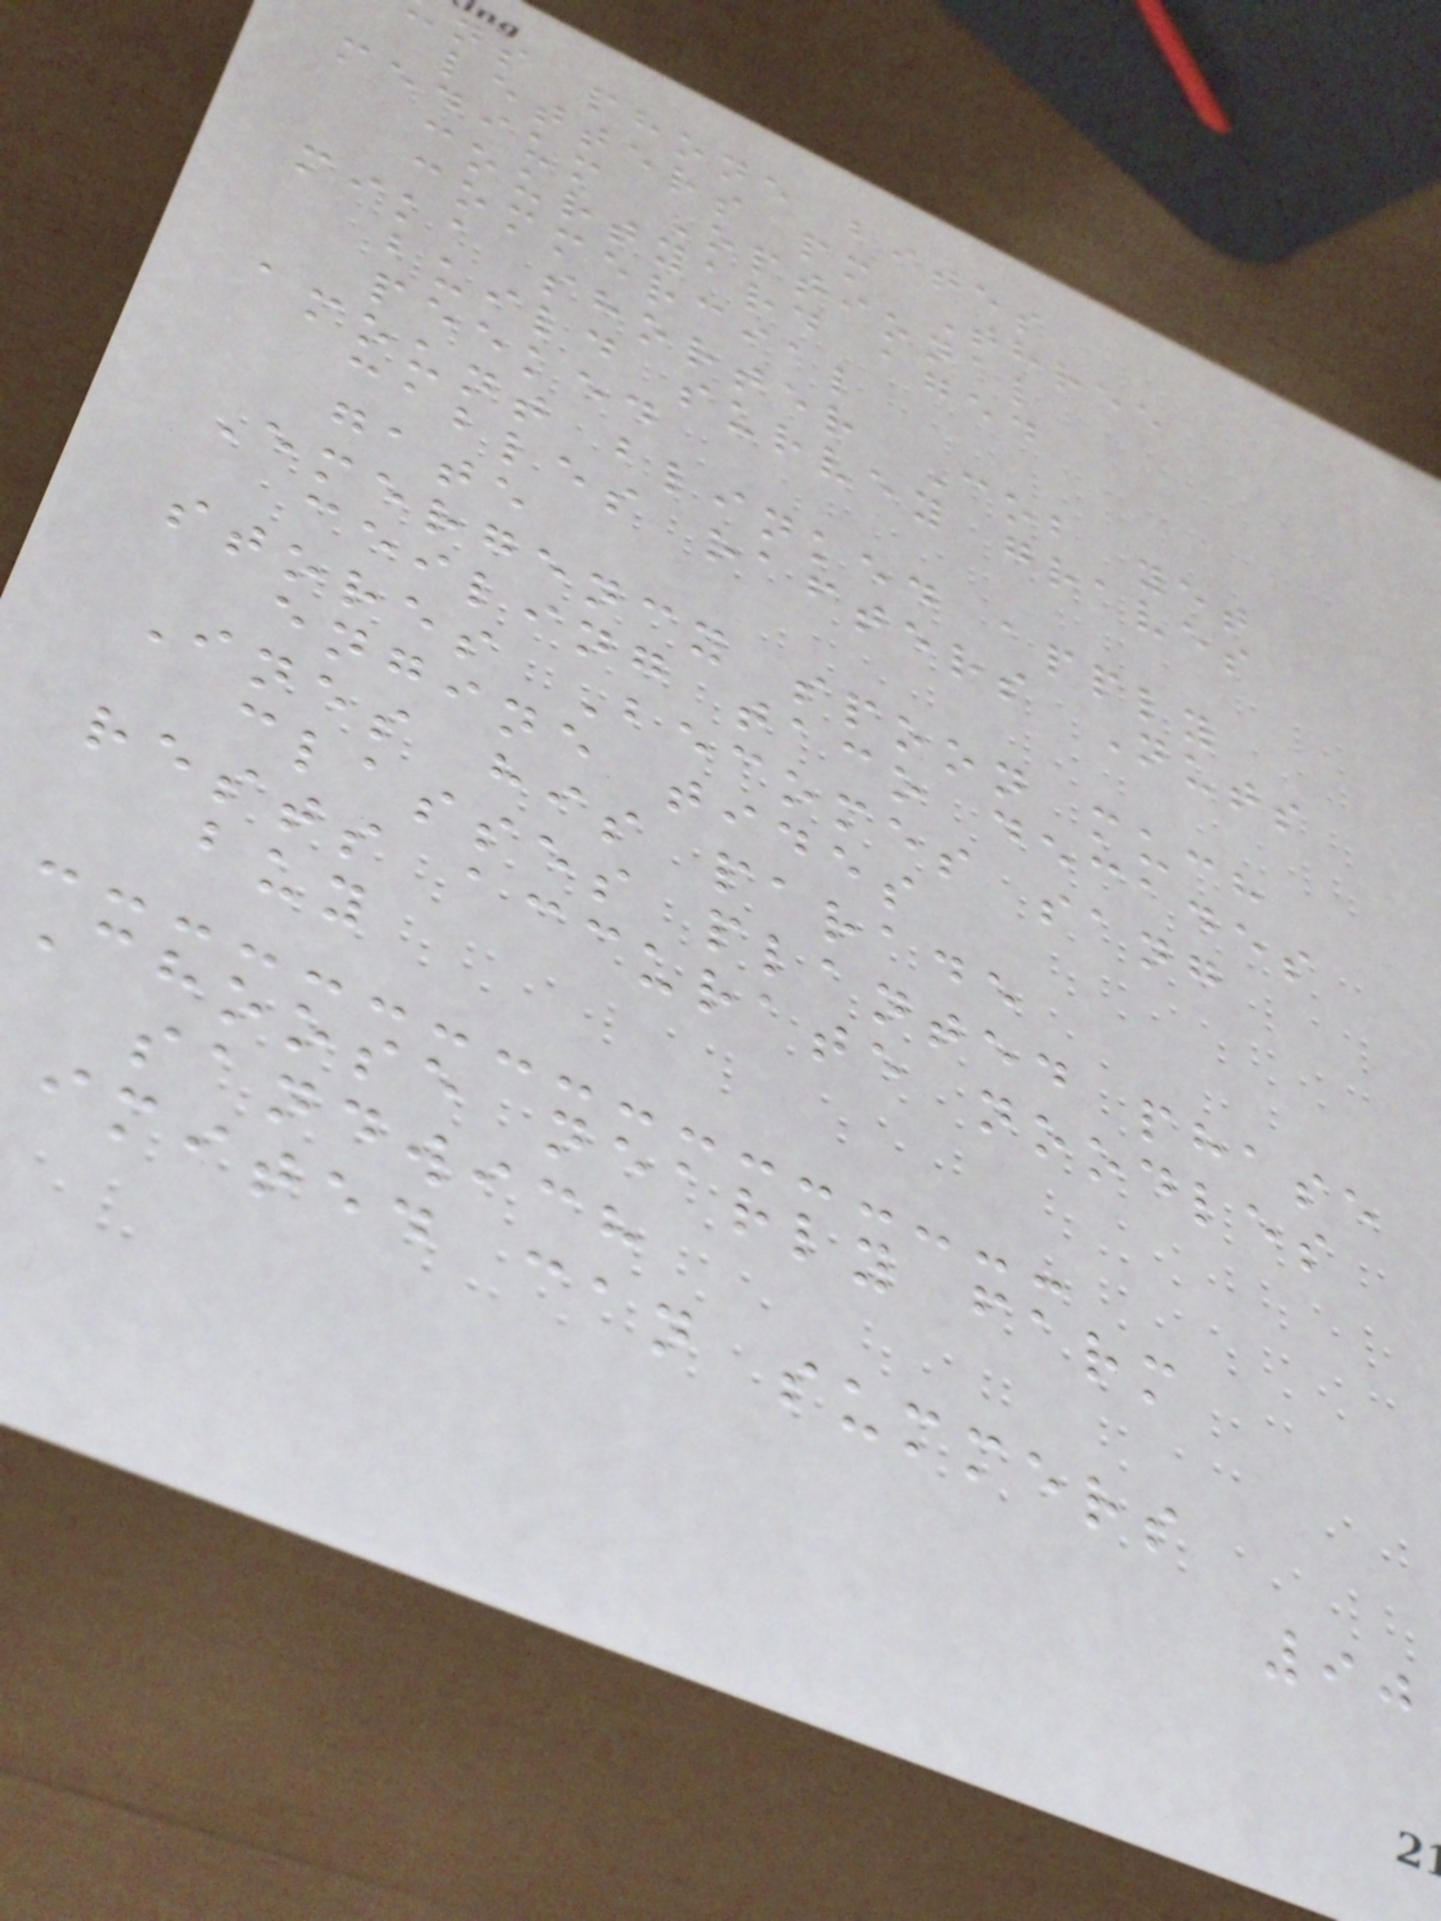ns phone bites
letters pm Three
medium Optional
courtyard aged
commercial
mika shorter Cob yet
build survey graves
peeked
amount blinked apply
cables rafters Nuts
gate
Emergency spoon much
ceiling taco decades
stores Becomes sang
engine tides
Ines his parade
classes planted phase
rests accurate noodles
buy
Choose nearly farm
sandwich
imited can summers
90
